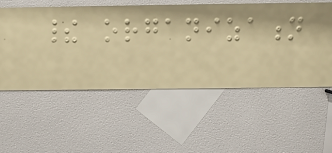their organization
